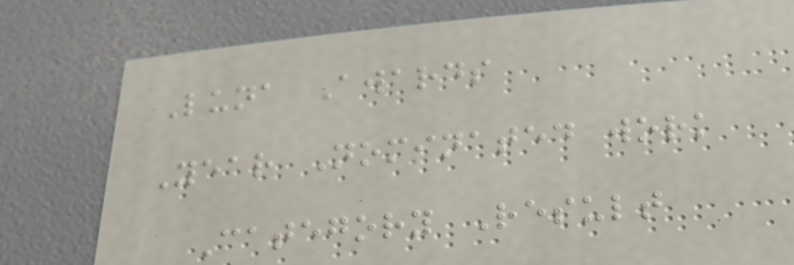Luna Awards
Year Nominated work
Category Result
